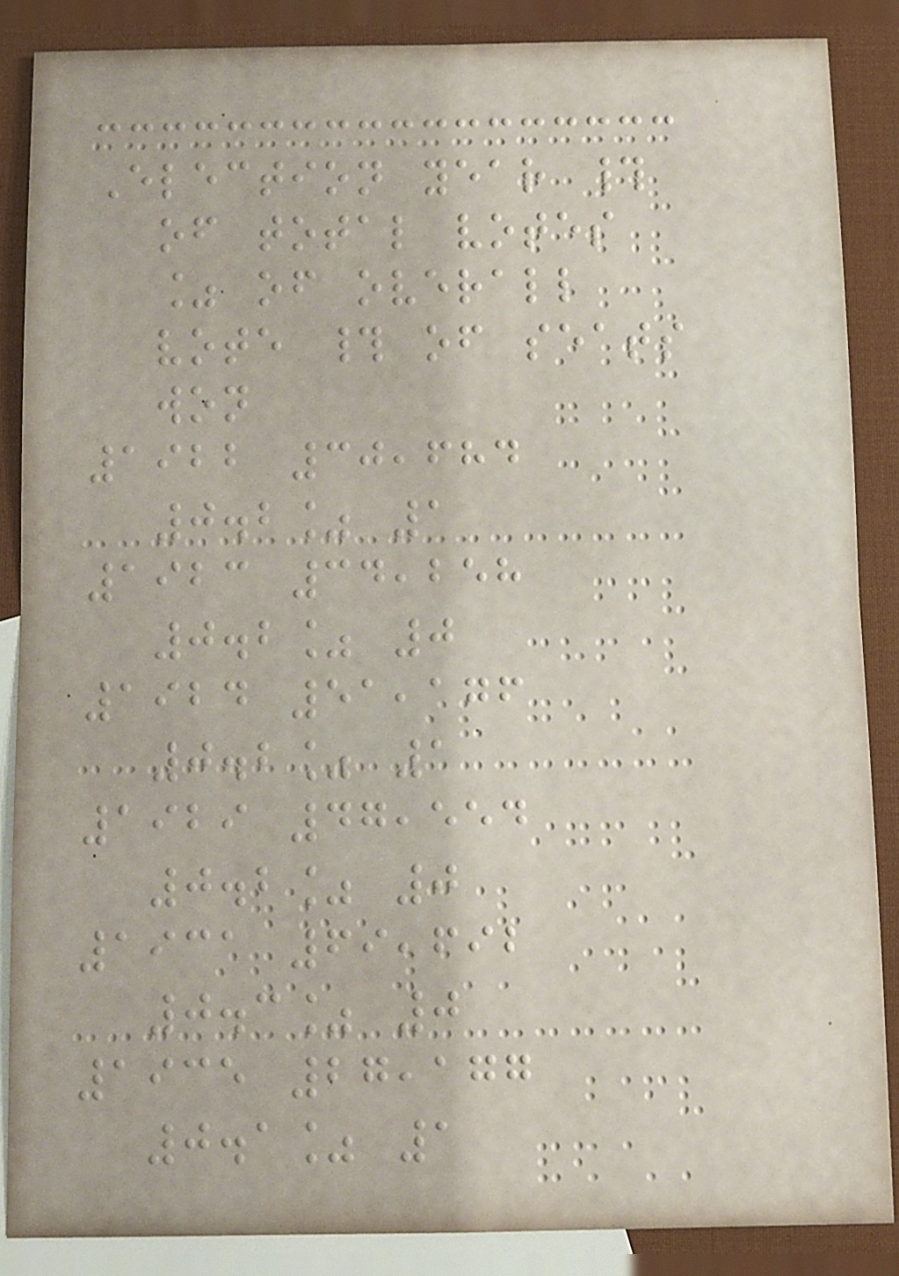Election year #
of total votes
% of overall
vote # of seats
won
1922 30,684
0.2% 1
1923 34,258
0.2% 0
1924 51,176
0.2% 1
1929 47,554
0.2% 0
1931 69,692
0.3% 0
1935 27,177
0.1% 1
